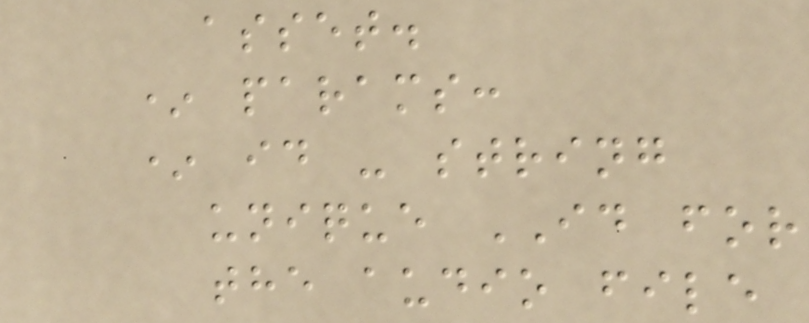asset.
* params:
* id - string
unique ID for
the audio file
